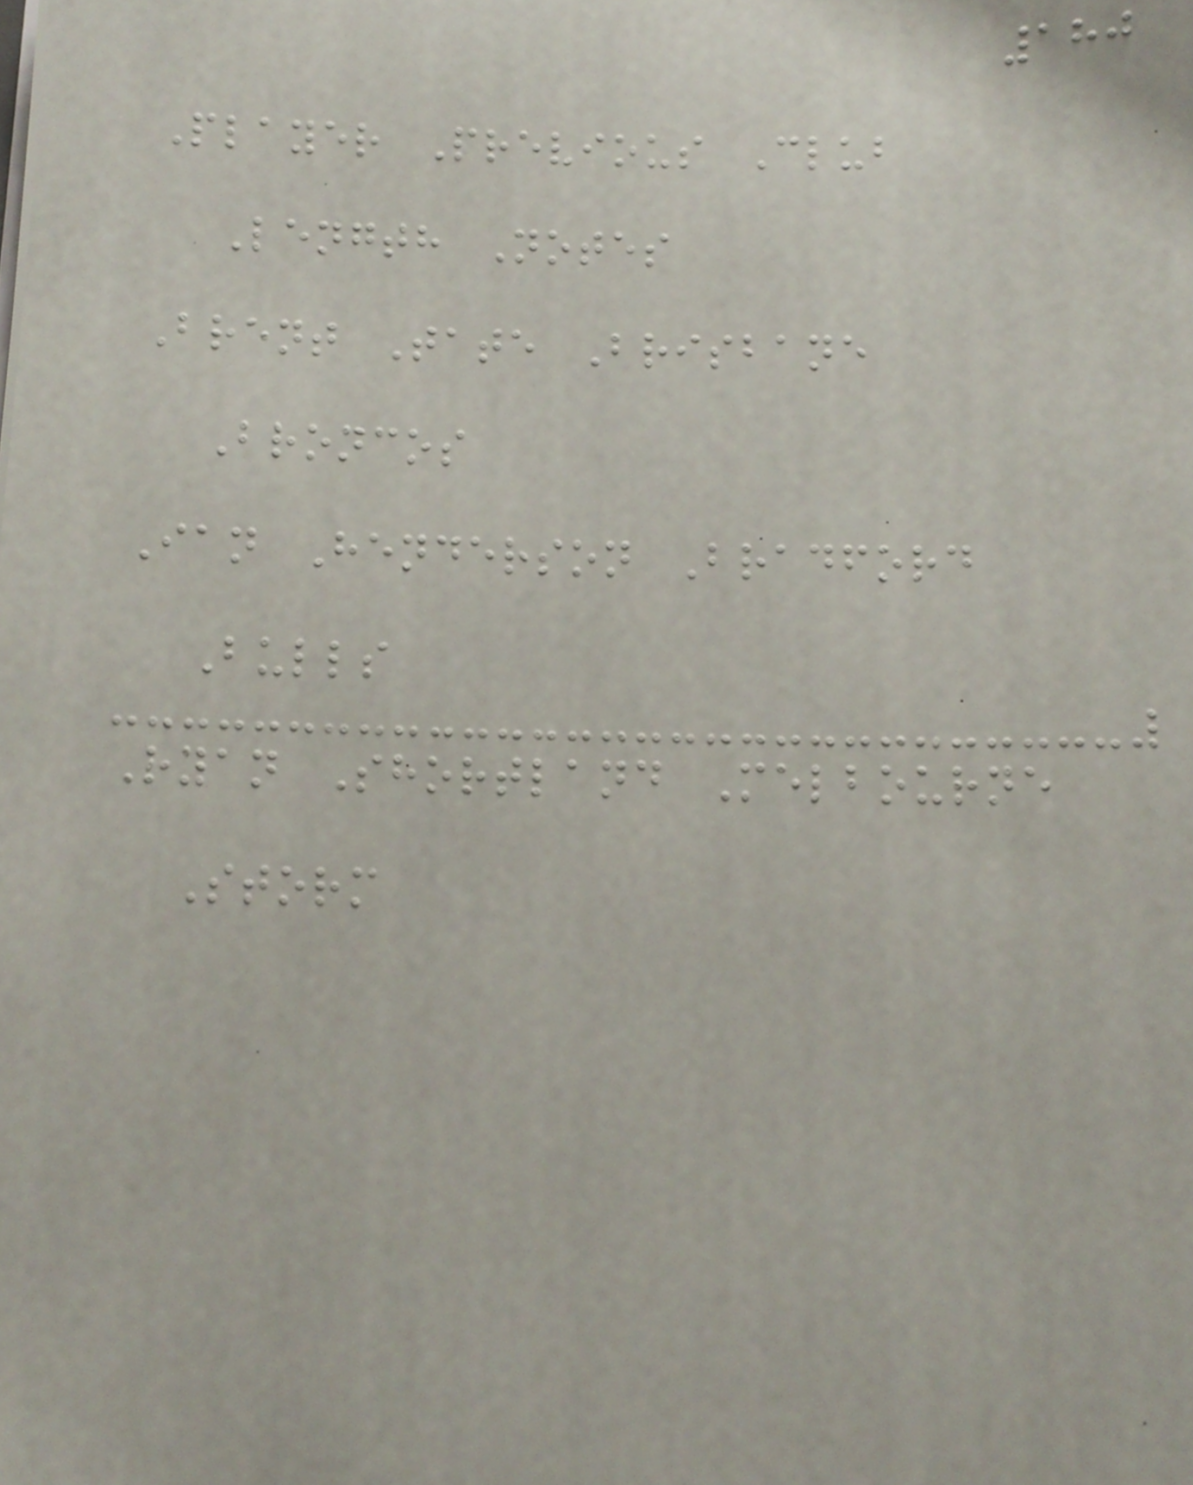180
Player Previous Club
Length Notes
Brent Tate Brisbane
Broncos
Ian Henderson Bradford
Bulls
Ryan Shortland Melbourne
Storm
